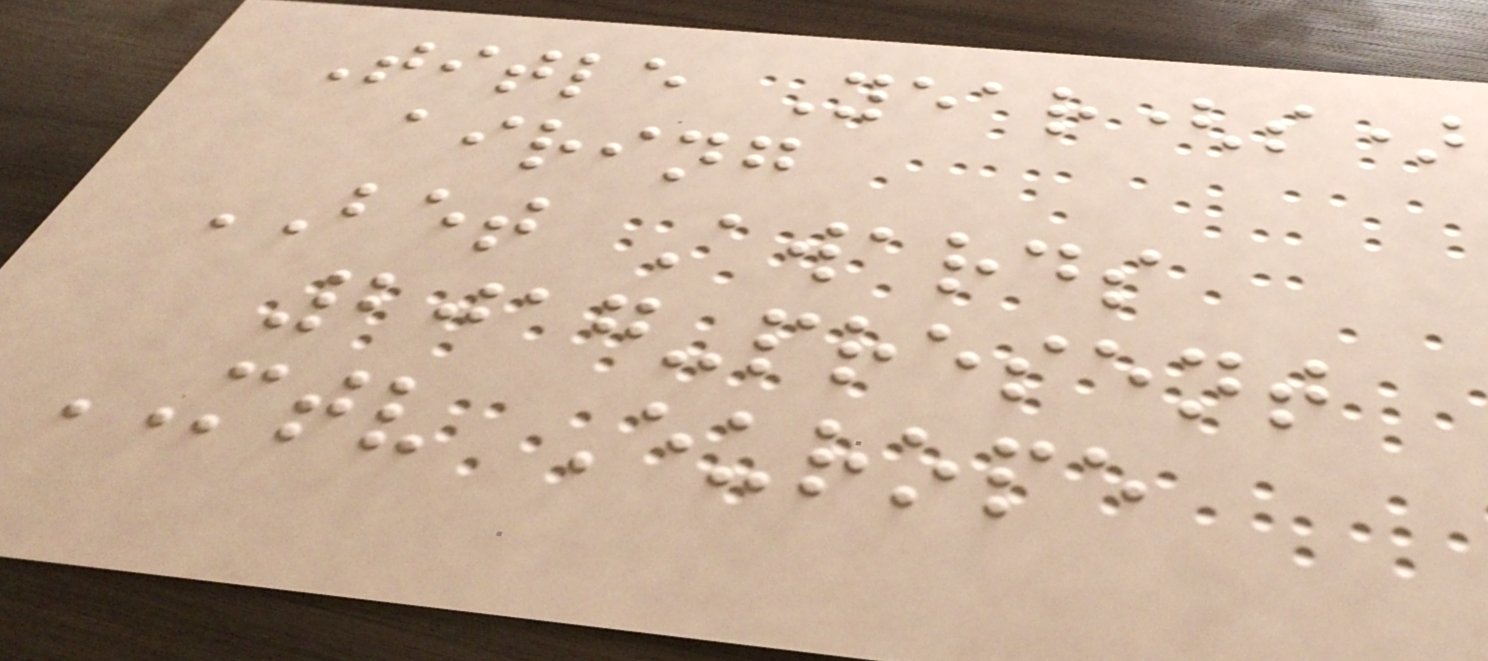Title Year(s)
airing
BET Awards
2017-present
MTV Europe
